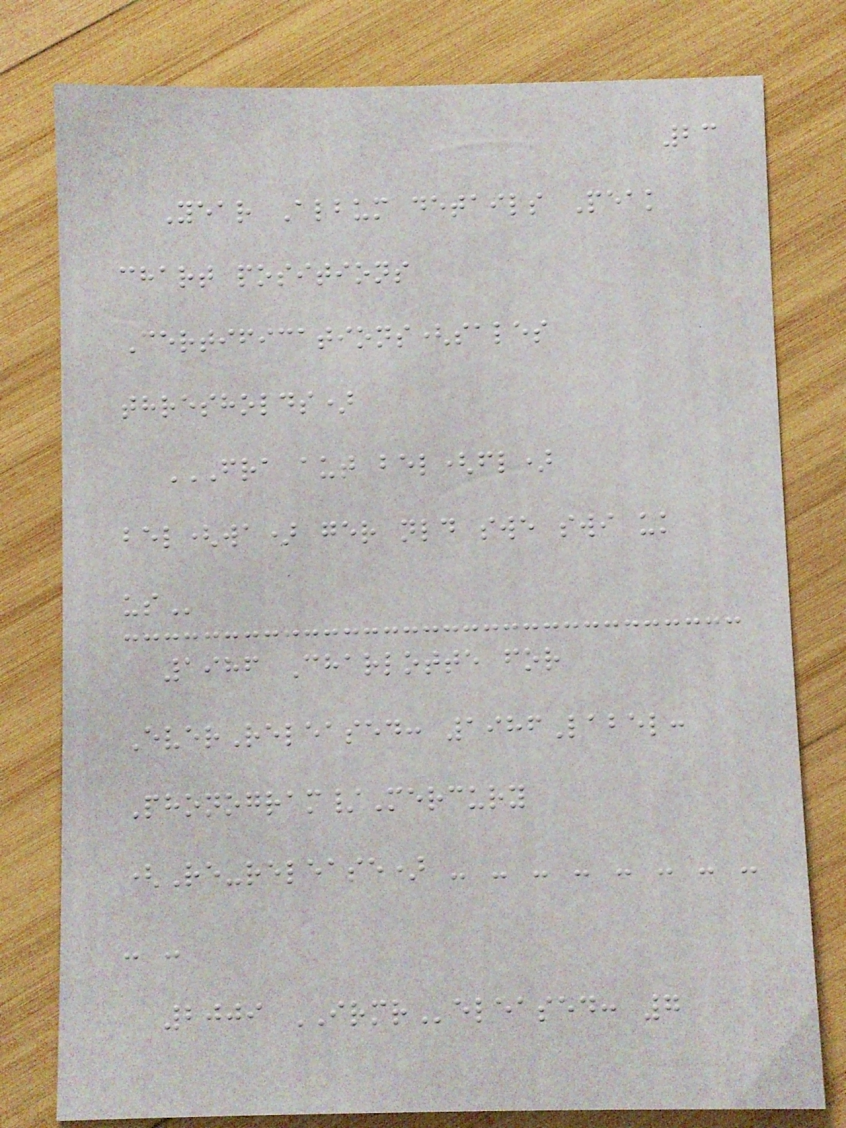23
Year Album details Peak
chart positions
Certifications(sales
thresholds)
FRA AUT BEL(FL)
BEL(WA) GER NLD SWE SWI UK
US
1986 Charlotte for
EverReleased: 1986Label:
Phonogram/Mercury
(Re-release) - - - - - - - -
- -
2009 IRMReleased: 7
